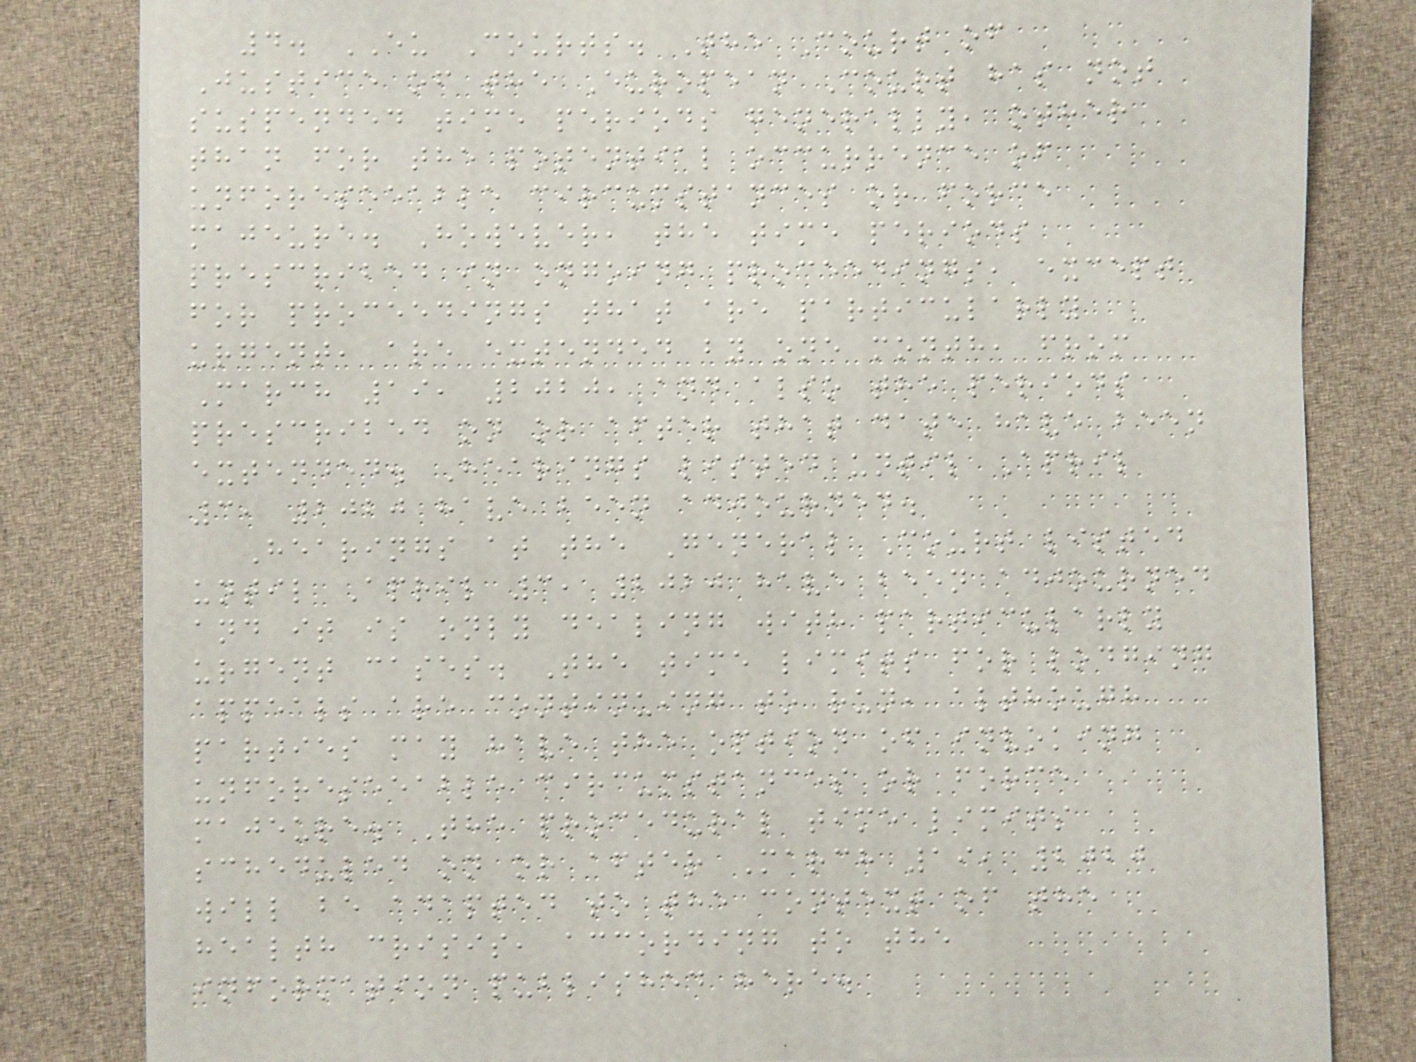4. EU Courts. The Court of
Justice of the European Court has not
suspended time periods generally, other
than for the potential occurrence of
unforeseeable circumstances or force
majeure. However, the time periods
prescribed in ongoing proceedings, except
for proceedings that are particularly
urgent, are extended by one month, from
March 19, 2020, and also the periods
prescribed on or after that date have been
extended. Hearings listed until April
3, 2020 have been adjourned.
Hearings at the General Court listed
until April 3, 2020 have been adjourned
and it is only dealing with particularly
urgent cases. The time limits for lodging
appeals are continuing to run, although
parties may have the option of invoking
unforeseeable circumstances or force
majeure. The procedural time limits
scheduled on or after March 19, 2020
will be adapted to the context of the
health crisis, according to the
information published here.
